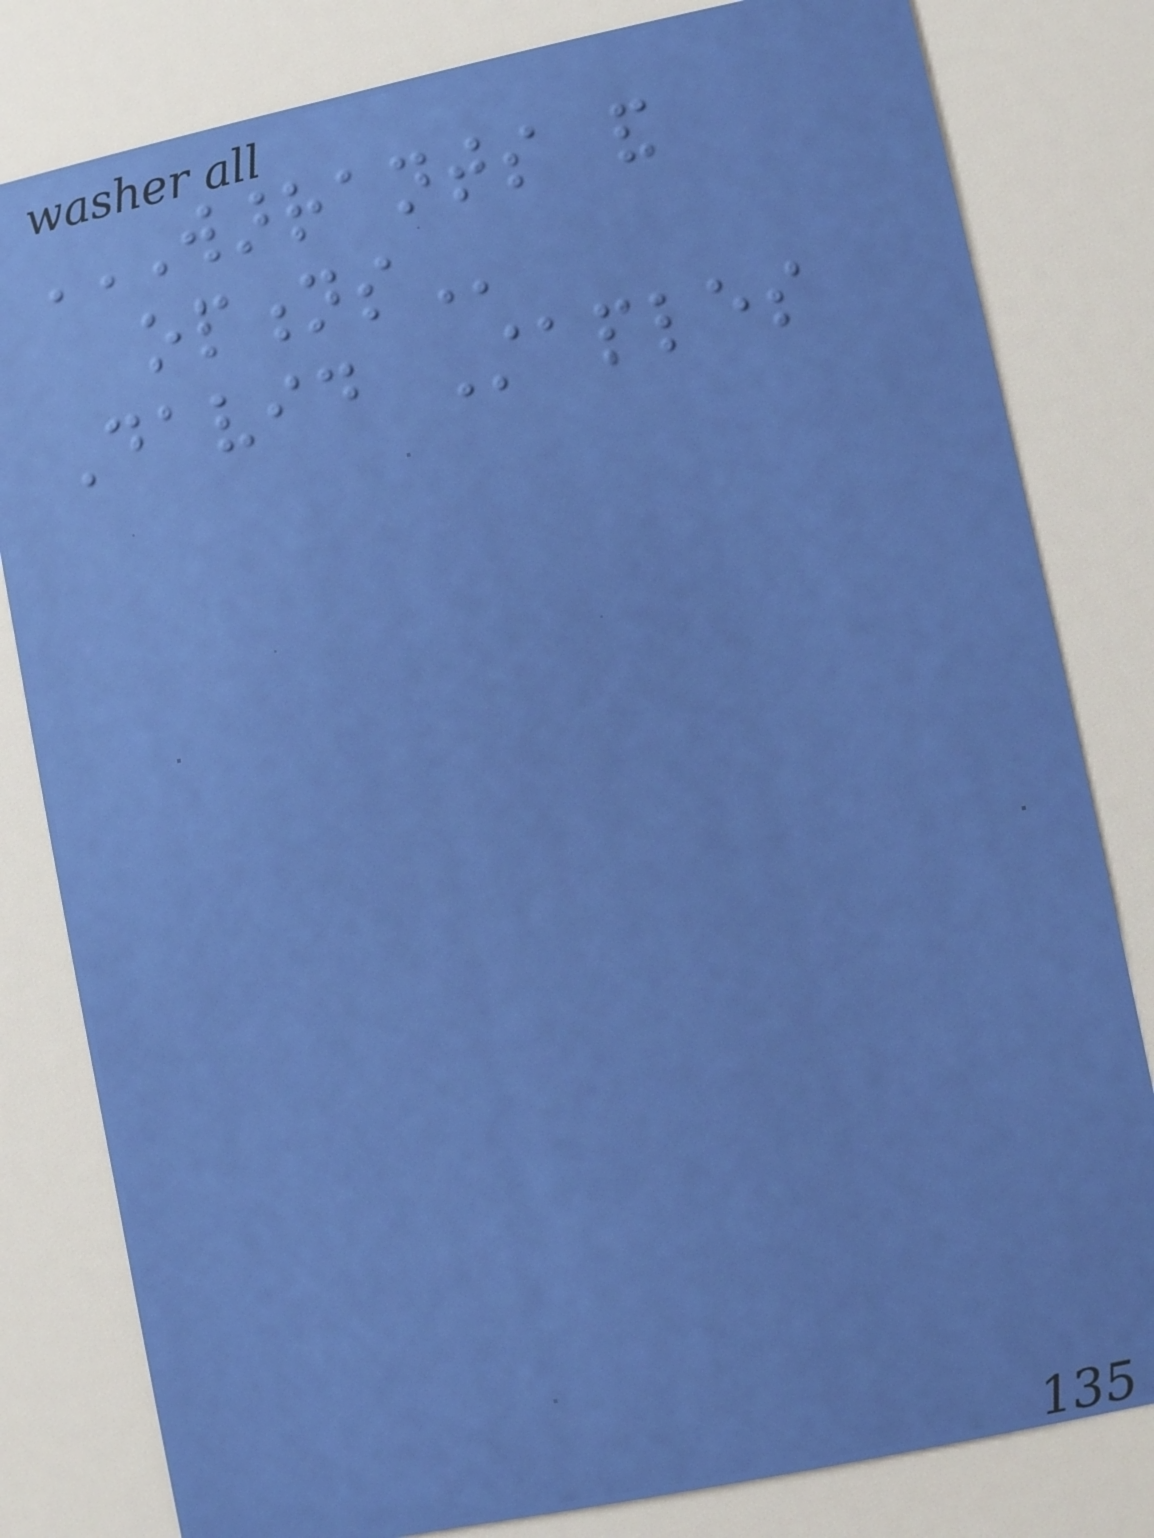WARRANTS AND
OPTIONS
David Staples
